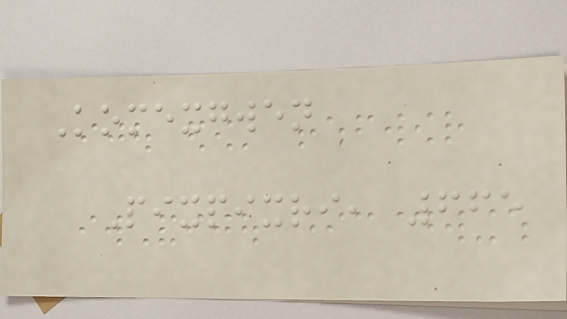Komexgwen
Pixpixri, 665
